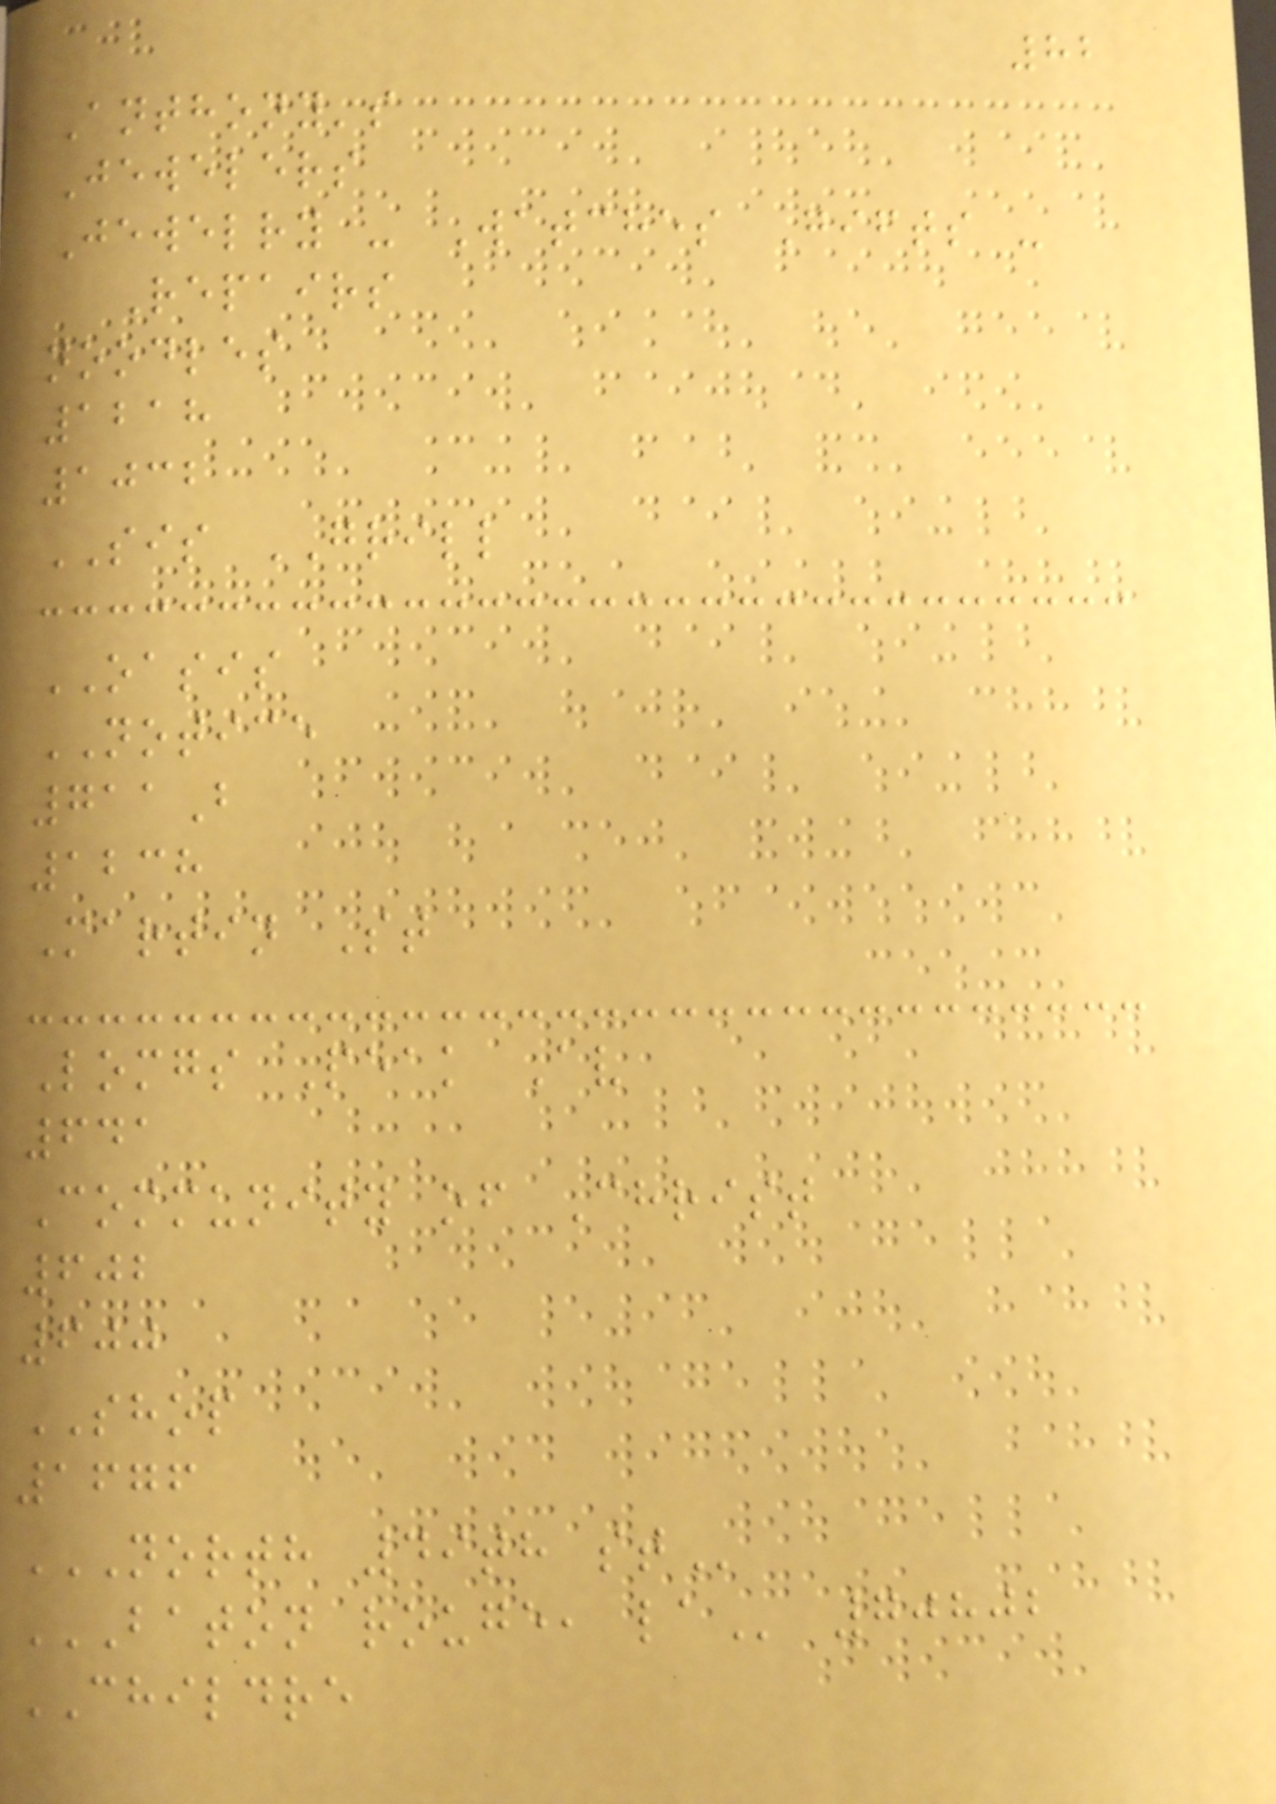82
Anthony's
Jewelers
Jewelry - Watches Gifts -
Repairs
noodles
1218
1032
SIS GRILL
OASIS
NOTICE
711B
1238
Martin St
Lomgs Peak Av
641
Community of Christ
602
600
SHOP
1676
NORTH 49TH ST
BATON ROUGE, LA 70802
CHILDRE
